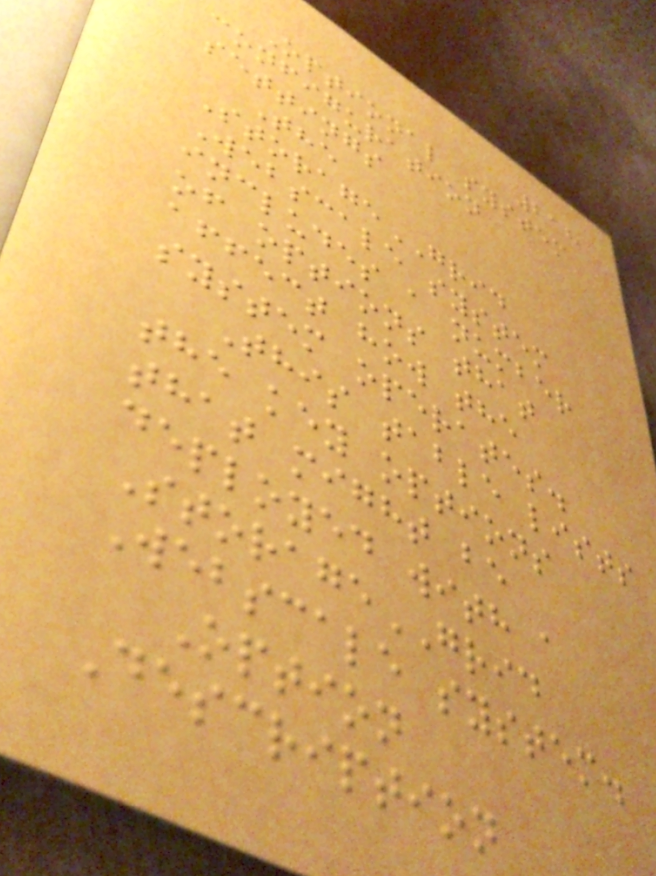218
Optional system
configuration
settings
The
StorageGRID
Webscale system
includes a number
of options that
affect how the
system operates.
This table lists
the key options
that might be
deployed with a
StorageGRID
Webscale system.
Option
Description
